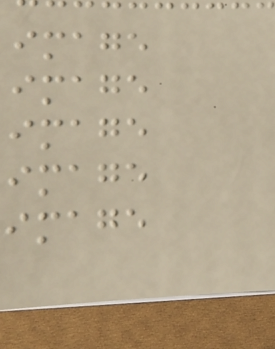image
image
image
image
image
